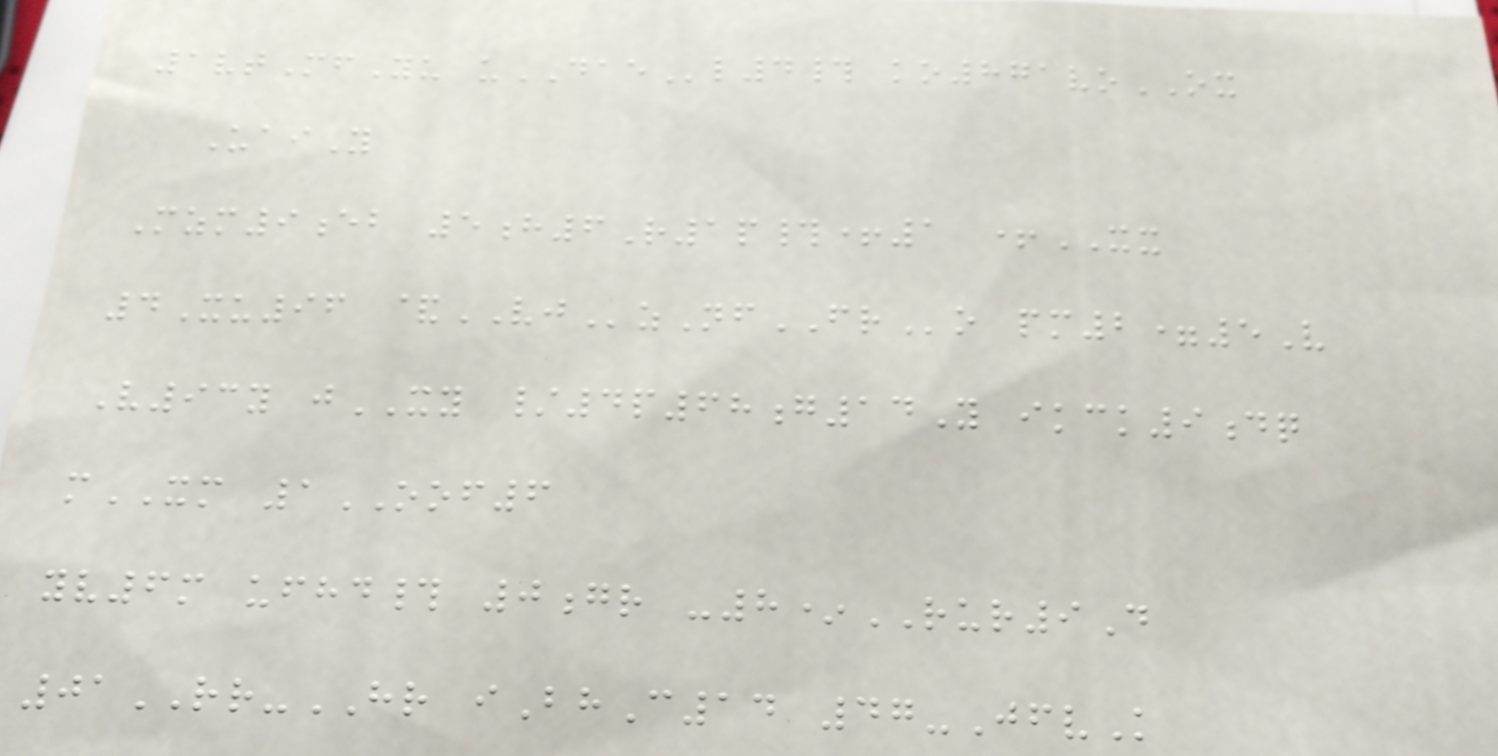1vtMfYu uDAEl4# ko871voOX
UaiY
Mzm9eb 5h6R1p#+1 +XX
4Xu96 &VJzNfFRo pm2=5V
V93y jXY /4p68g14Y ikck9dq
mXM 1OOF6
yv6m ufhd# 0gr -8*RUR9D
01RR-HR iBhC14 47-JfvK
